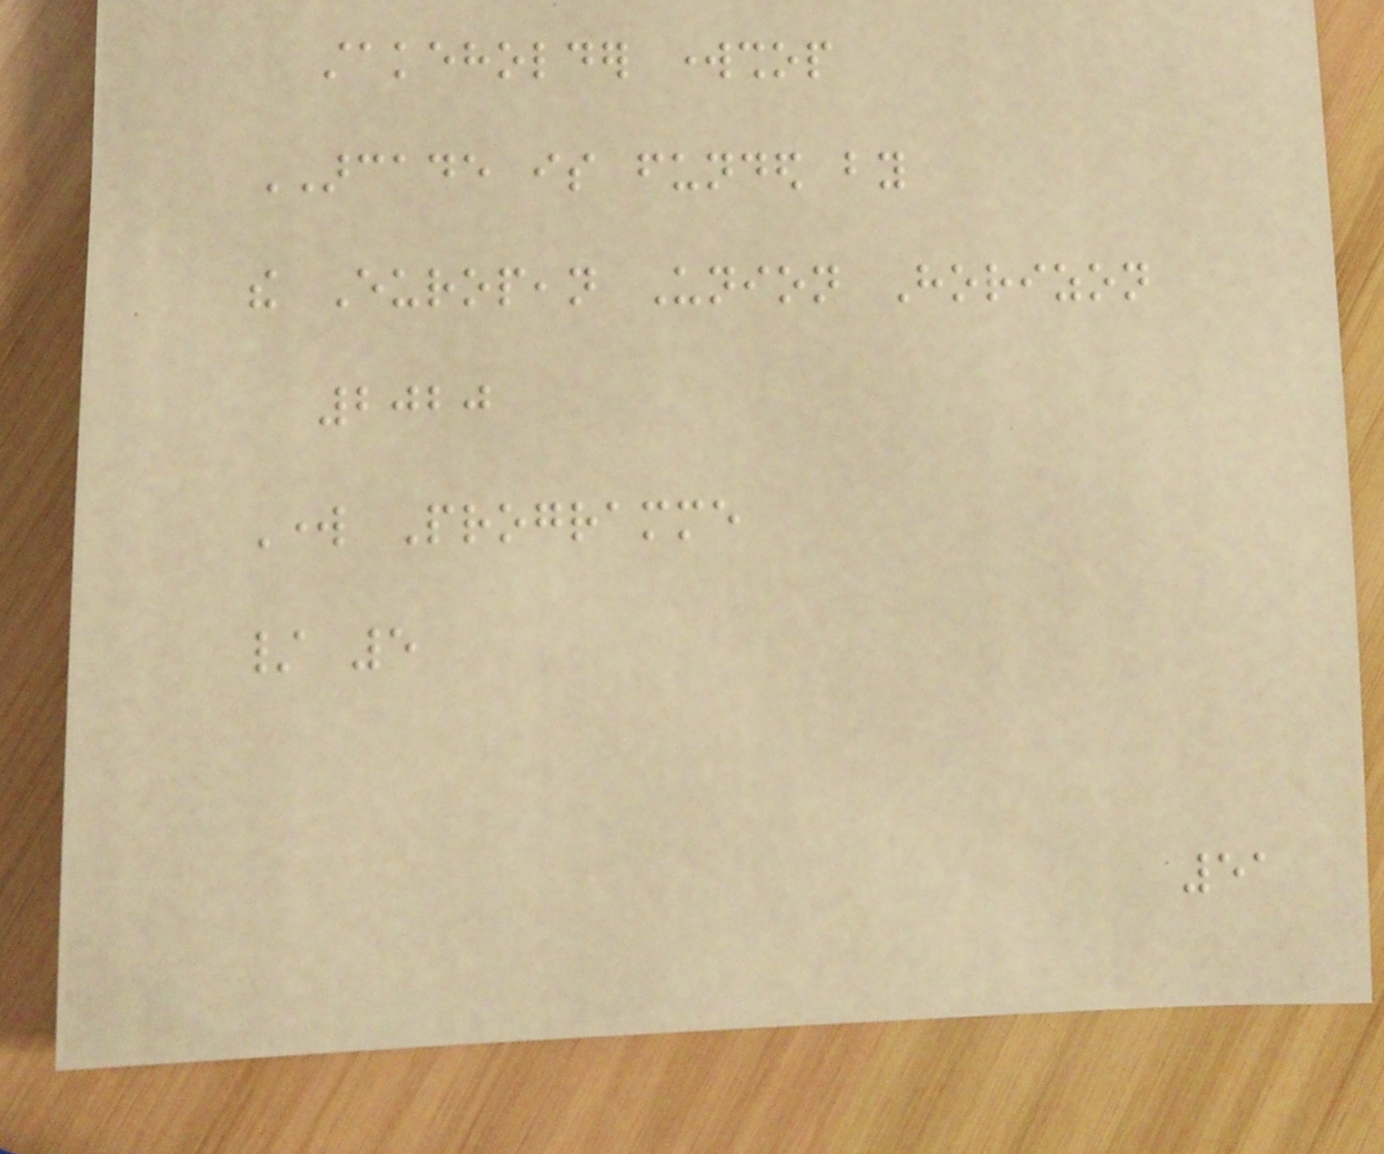stakeholder workshop
ARCADE is funded by
the European Union Horizon
2020
Work Programme
/ 5
51
